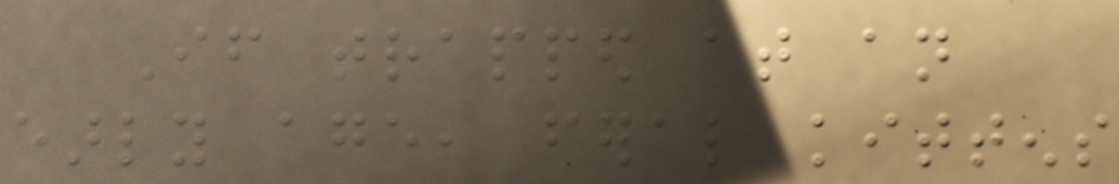If trapped at an
early age, feral kittens
